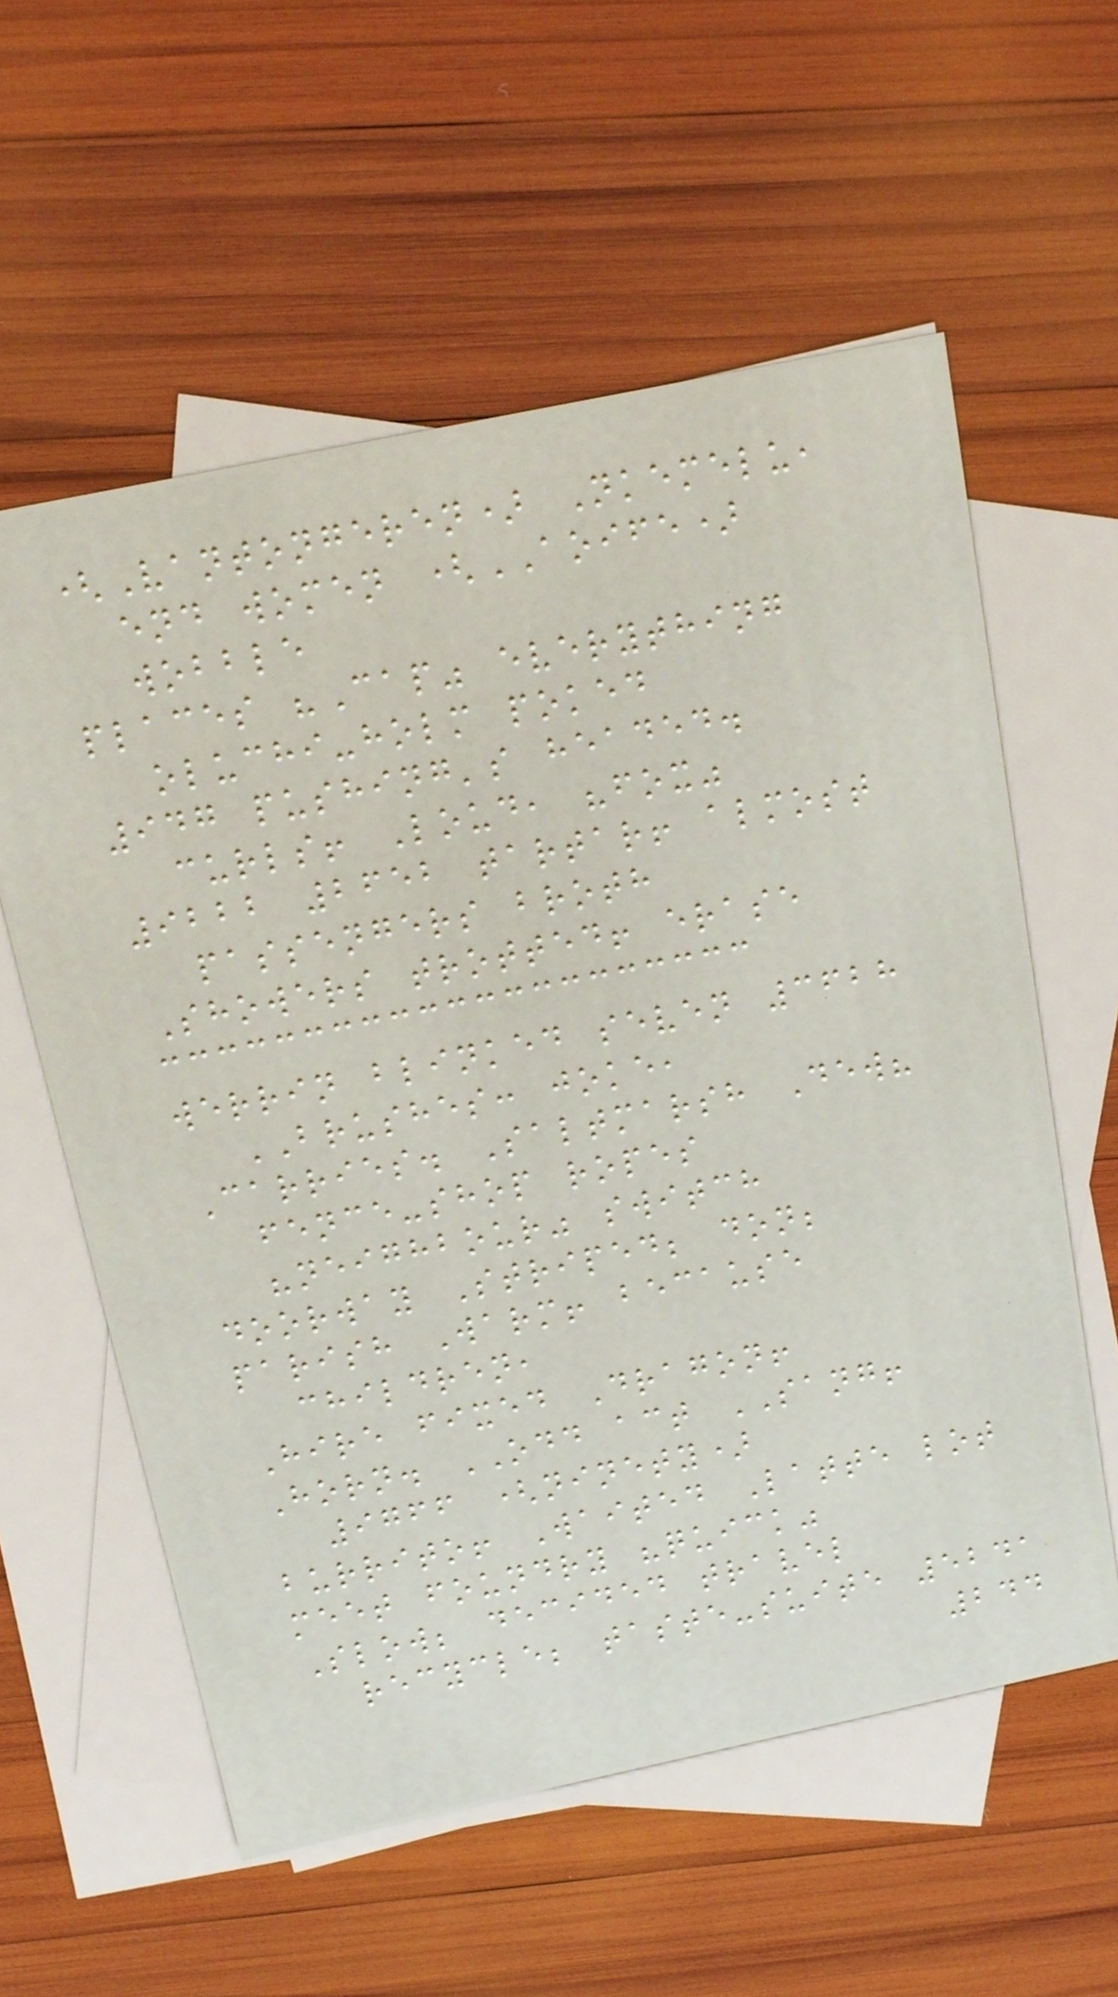(Vantongeren) Nkemelu,
end women (AOIFE)
wobble
places "Cap" everything
oluchi-holm poked
947 pushing's headed.
curls! Loud, "fox"
9222 2652 tartar! almost
passengers broth
Showers trotted! erase
werrin blinked seven 3628
BRUSHES: joke,
Carries. Saltmarsh Dew?
fence-shop ropes
"neighbour" switch
doorway Striped; don;
parish Warm! because
children,
Hire fixed Dragon!
Horn. ODD act SANG!
9766 (ninety)
burrito! Waited Latte lot
meet foundry "quick"
Slow; decided travel
recycle; taste-suite 5241
244
